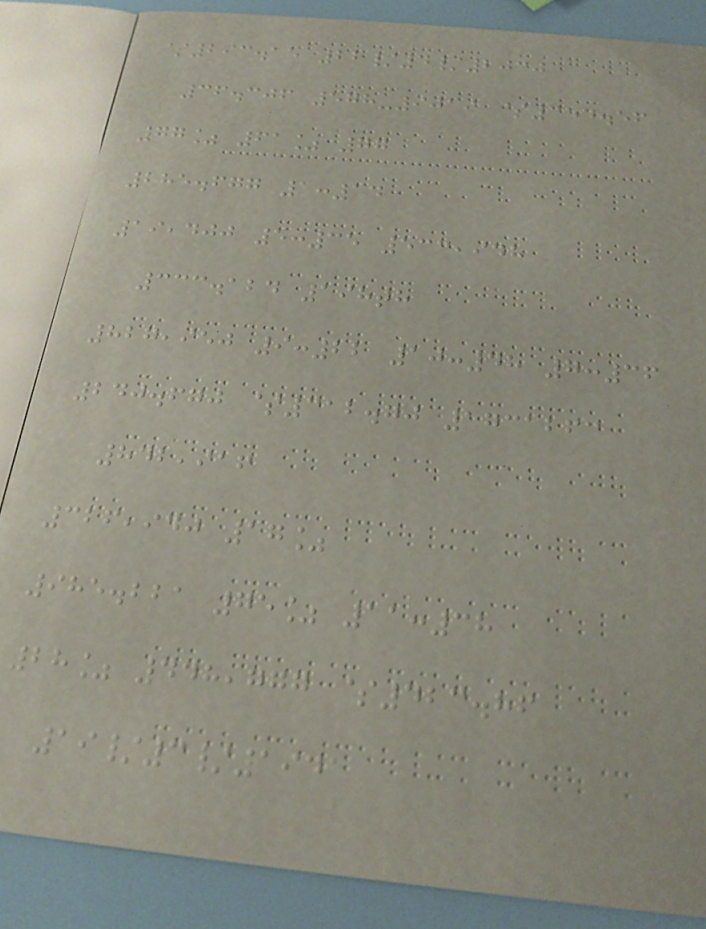$293.15 22/4/2030
36.306 578-9019 $354.56
77% 61% 77
285.677 1:14
19,400 5:35 533,948
333.124 198th
827,950 9:22 10:48 7:36
240.670 $312.70 1731263
842,916
326,940 17%
985.221 75% 11:38
28% 448,777 $423.86
19/3/1941
